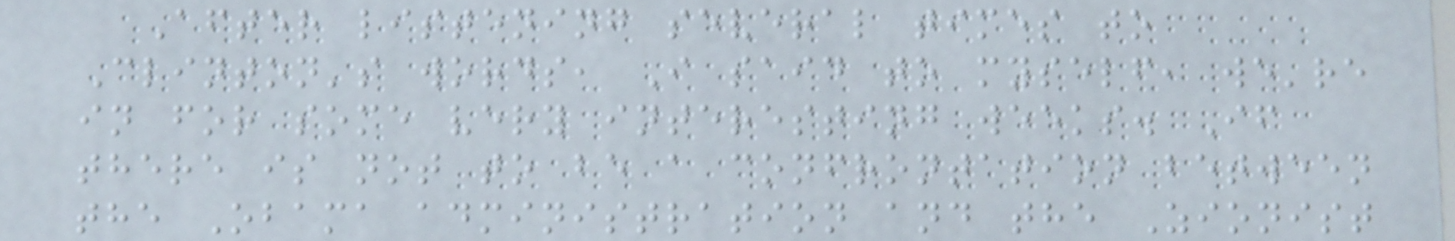After listening several times to
Clinton's words, I said to myself, we're
in for some very interesting weeks. If
there is not to be a confrontation between
the Obama administration and the Zionist
